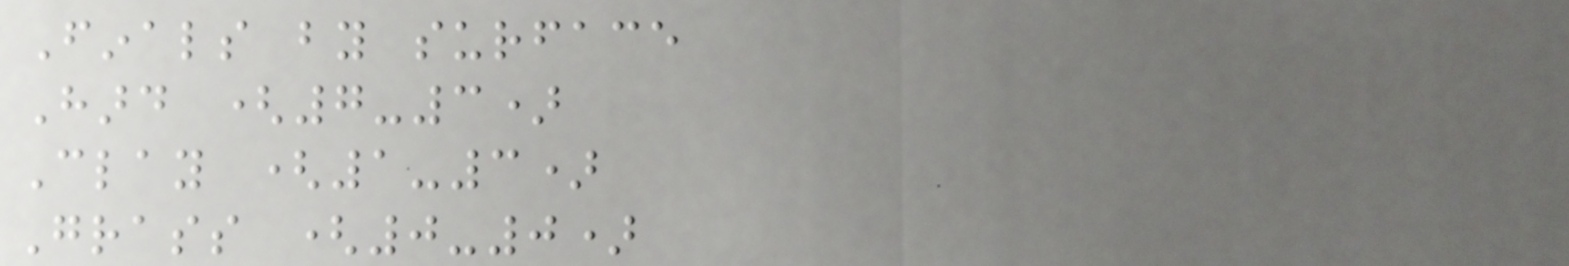Finals by surface
Hard (7-3)
Clay (1-3)
Grass (0-0)
